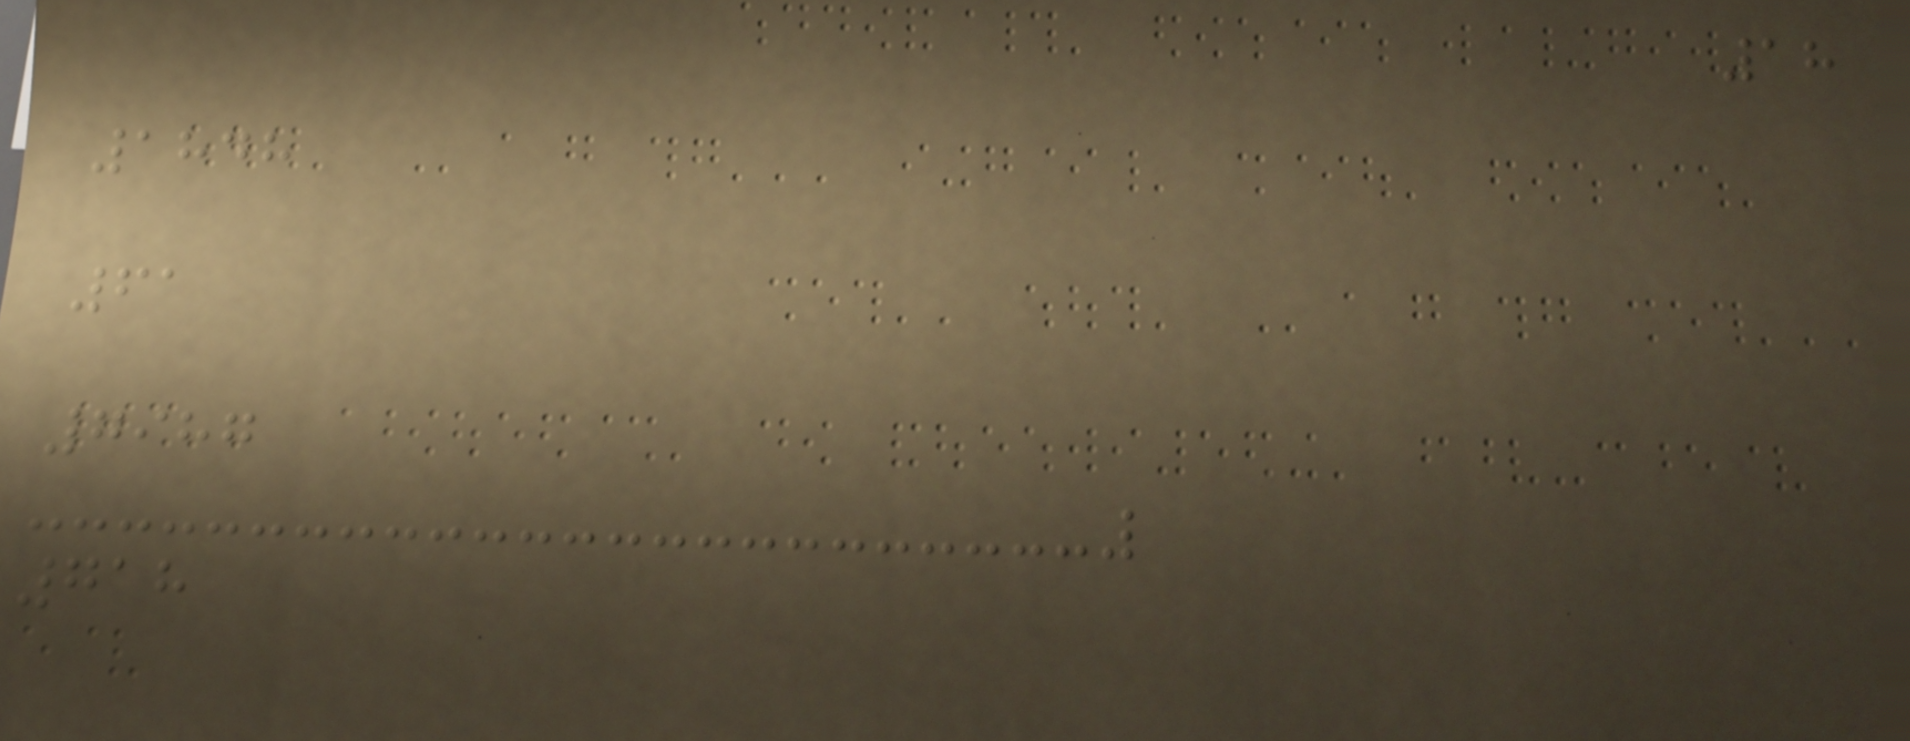18
1848
61
7987
718
